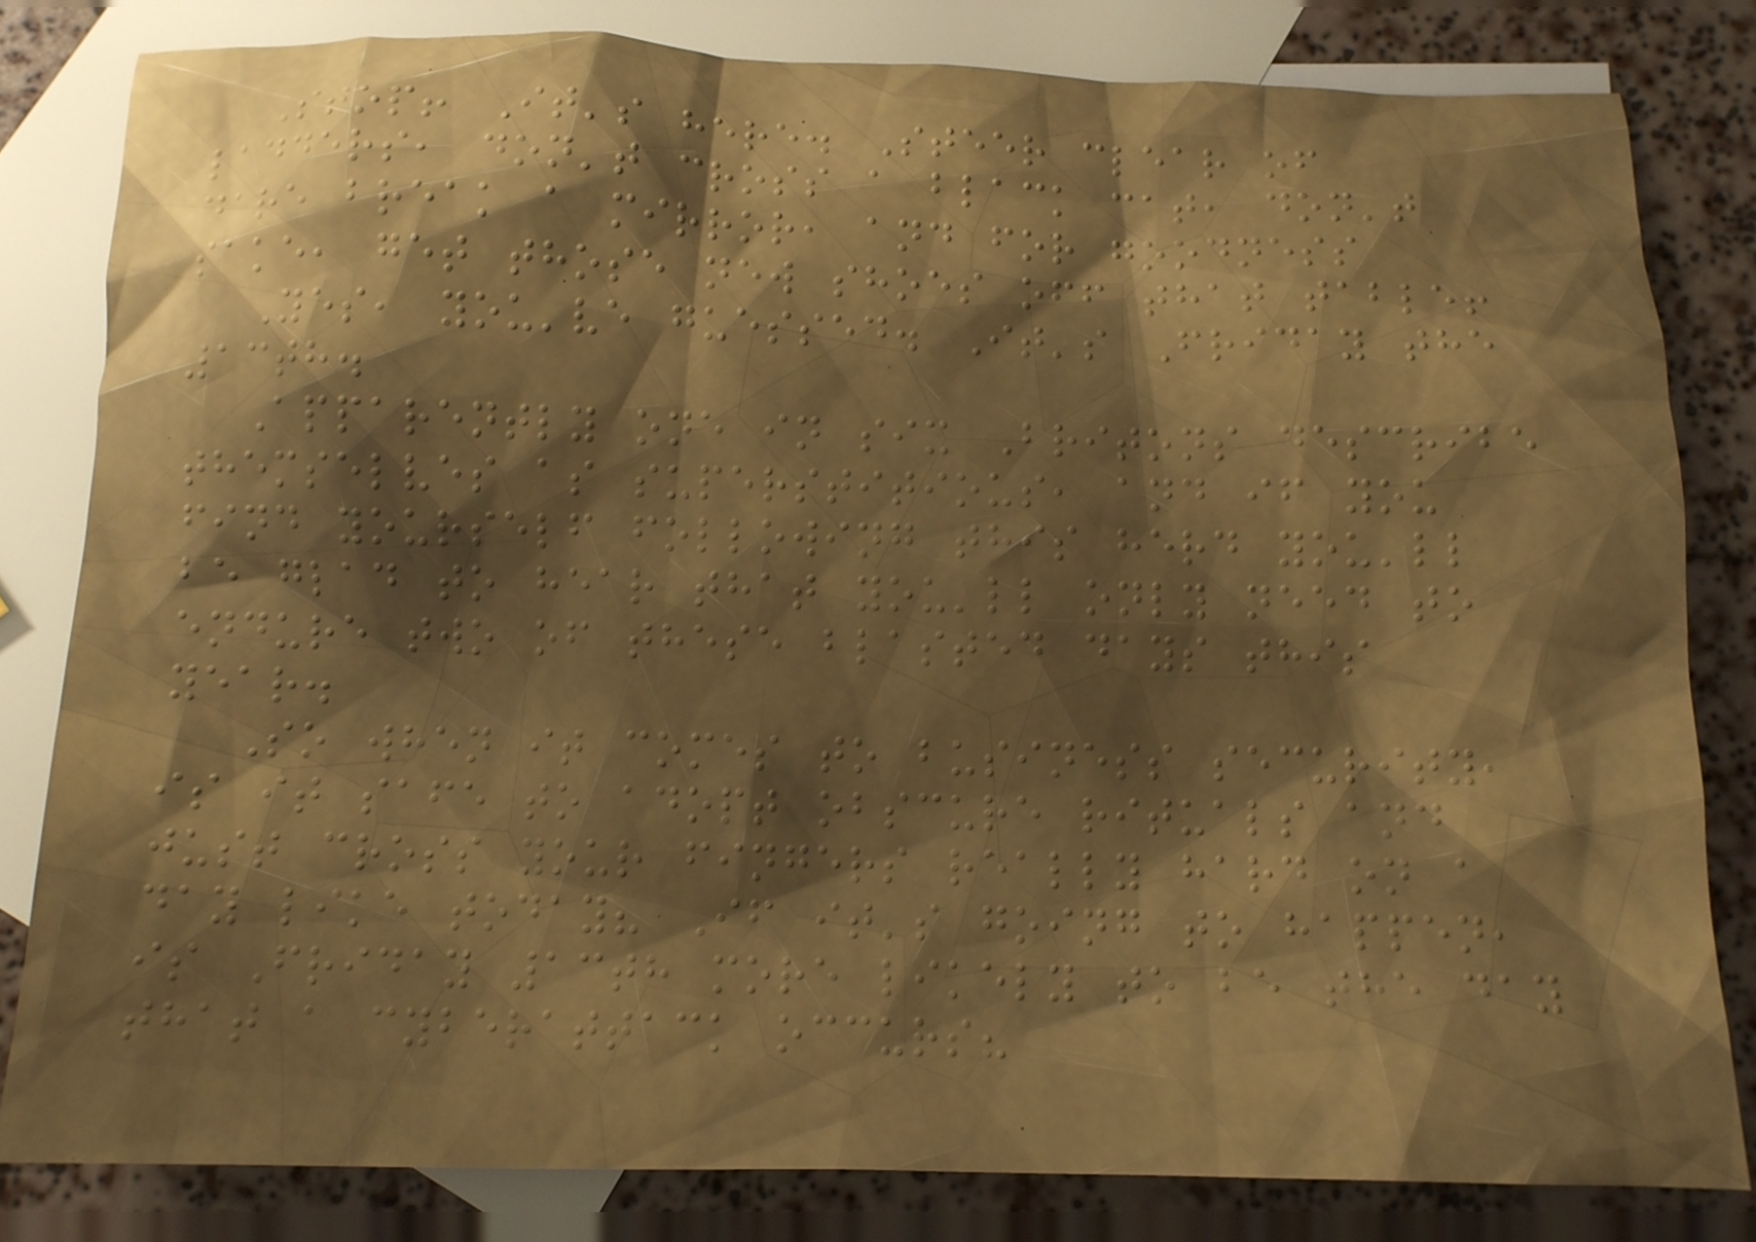Stop! It's here. Steer clear of
ladders, don't cross a black cat, don't
dare break a mirror, and for goodness
sake, get those new shoes off that table!
Yes, you've guessed. It's Friday the
13th.
Apparently one in six Britons describe
themselves as superstitious, and if you
find yourself following this herd you'll
be glad to hear that you'll only need to
endure two of these blasted days this
year.
So when it comes to business security,
is it safe to adopt obscure rituals and
just cross your fingers really hard on a
day like today? If it's going to happen,
is Friday 13th more likely to be the day
that a cyberattack occurs?
